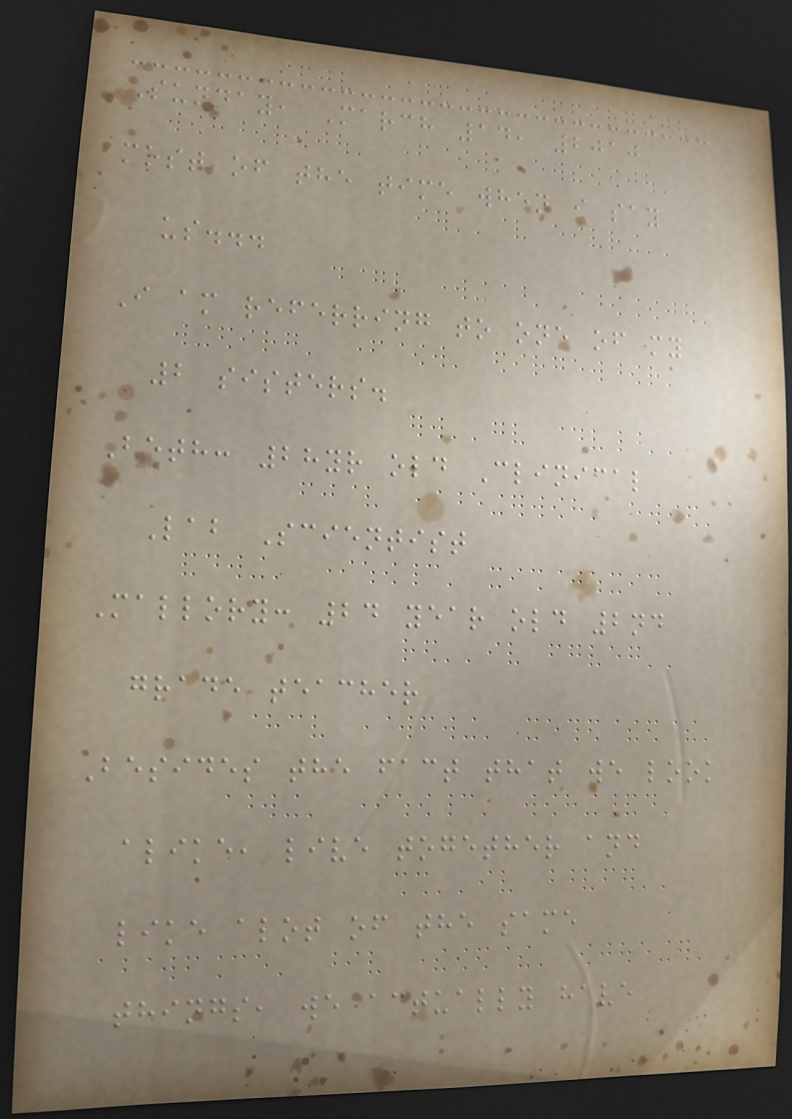Sunday, March 14, 2010
most of the time when i say
us...
I am referring to one of my
2 sisters.
Beth: 28yr old Clinical
Lab Scientist
Mallory: 24 year old 2nd
grade teacher
Besides the fact that we look
alike, live together and
like alot of the same
things, we actually have
